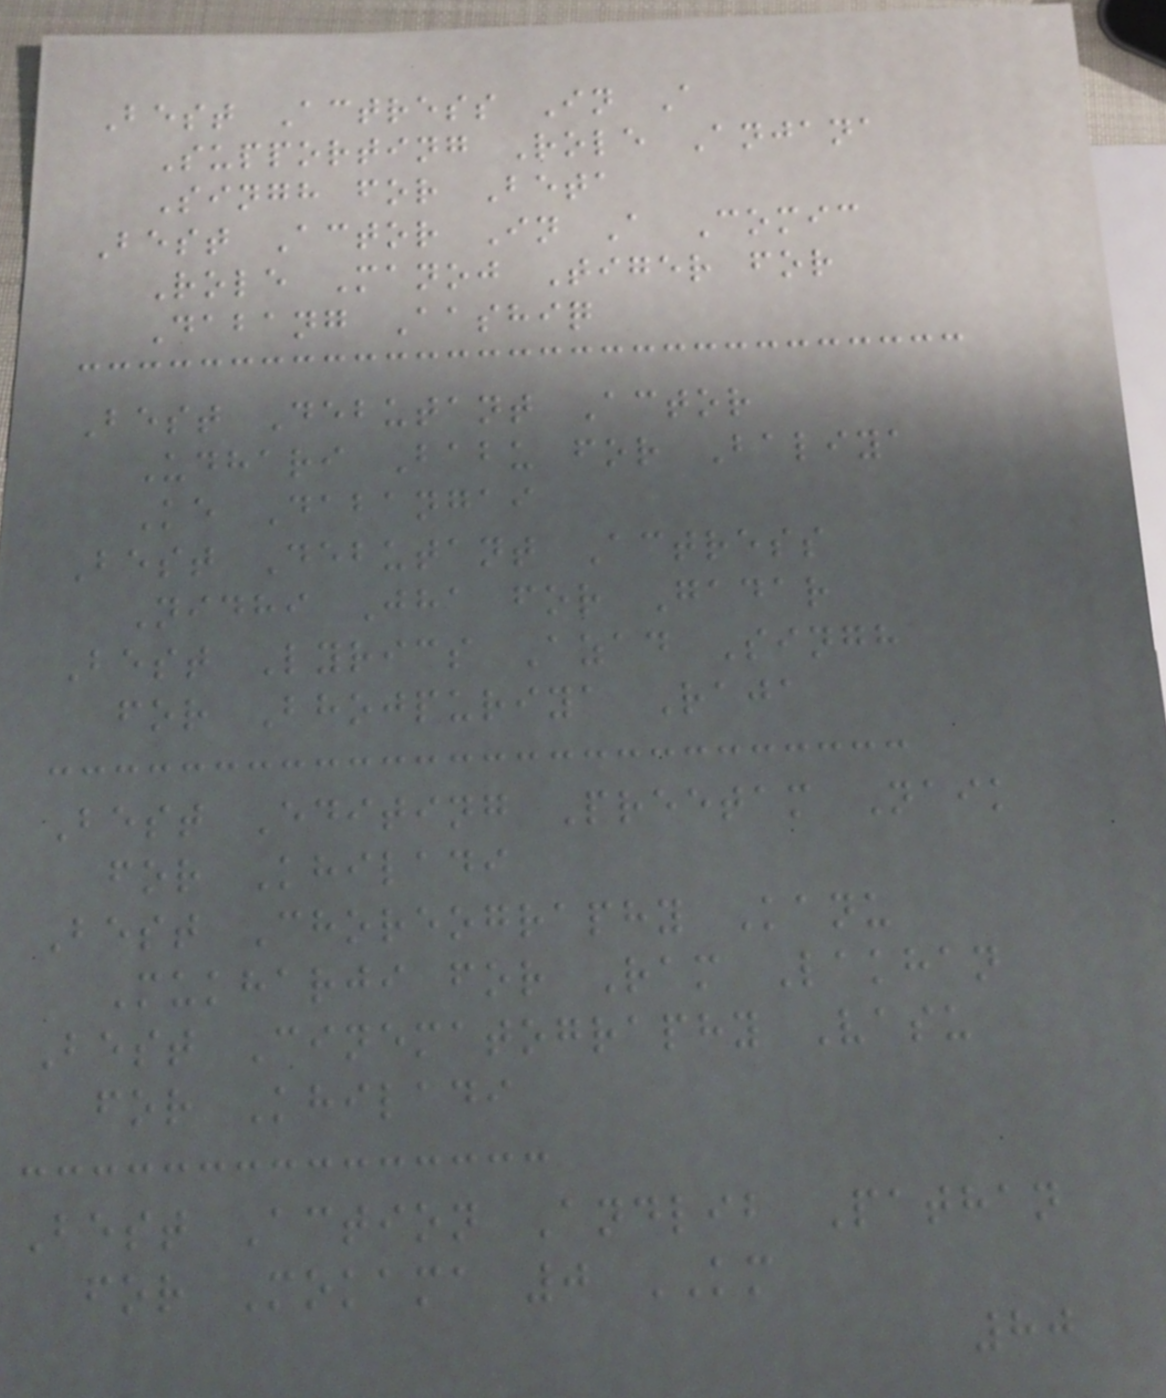Best Actress In A
Supporting Role Anjana
Singh for Beta
Best Actor In A Comic
Role Manoj Tiger for
Dabang Aashiq
Best Debutant Actor
Udhari Babu for Baliya
Ke Dabangai
Best Debutant Actress
Nidhi Jha for Gadar
Best Lyrics Azad Singh
for Bhojpuriya Raja
Best Editing Preetam Naik
for Khiladi
Best Choreography Kanu
Mukharji for Ram Lakhan
Best Cinematography Vasu
for Khiladi
Best Action Andlib Pathan
for Mokama 0 KM
80
